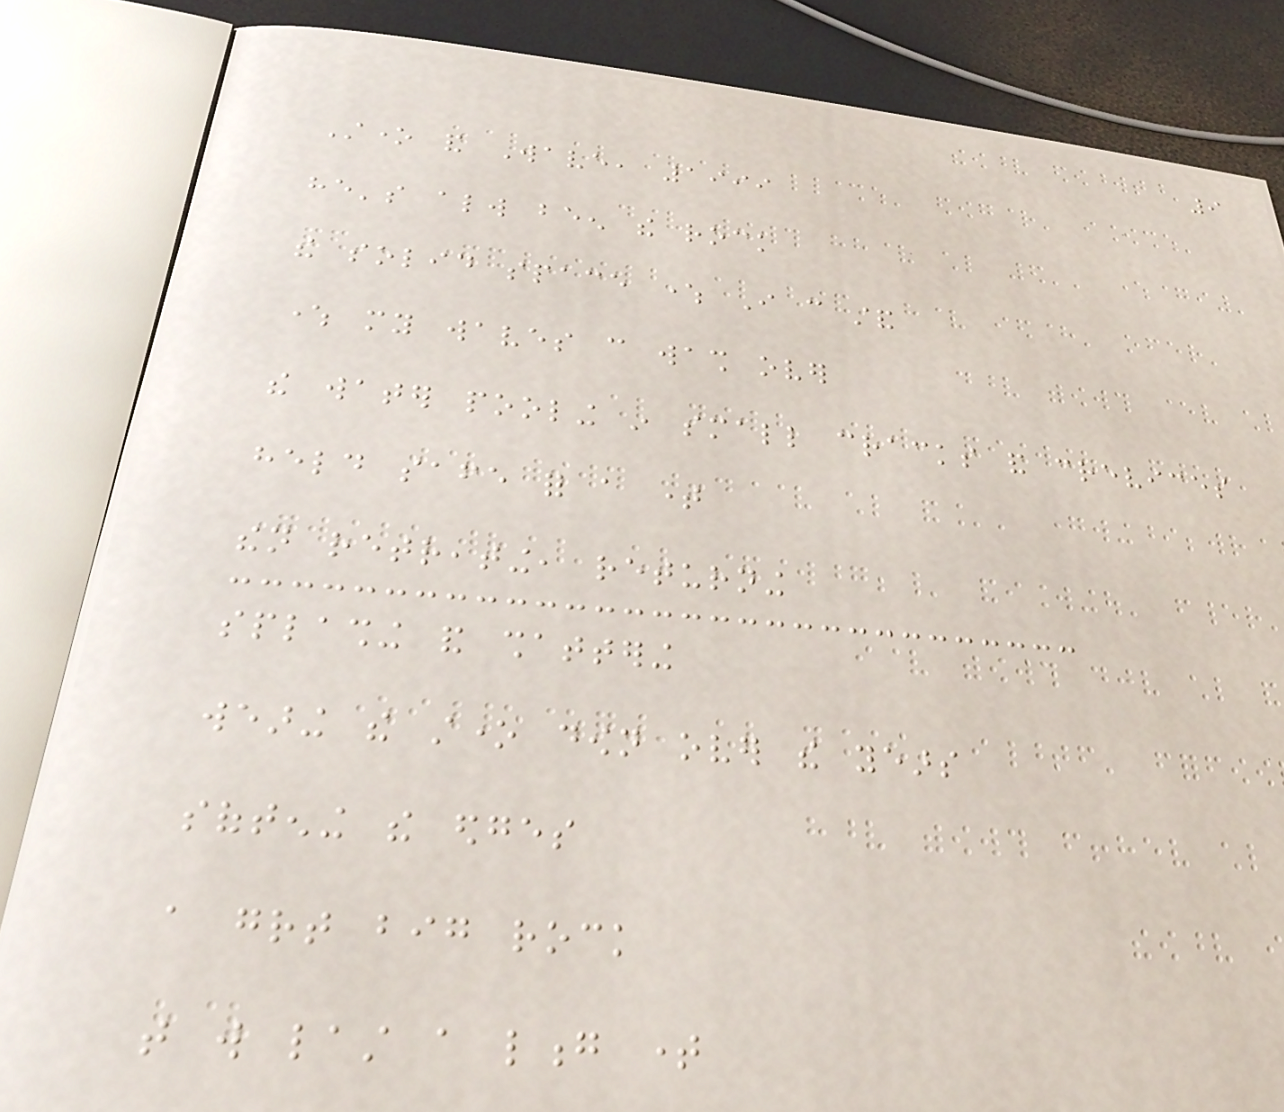9
Stone and Wave, 1999
he's always been the rock
the solid space where I can stand
where my waves can wash over
the water pooling in small cracks and crevices
held safe for a time
then retreating, returning
splashing and shattering
wearing the stone down over the years
softening the edges
a great big rock
that will last a long time
